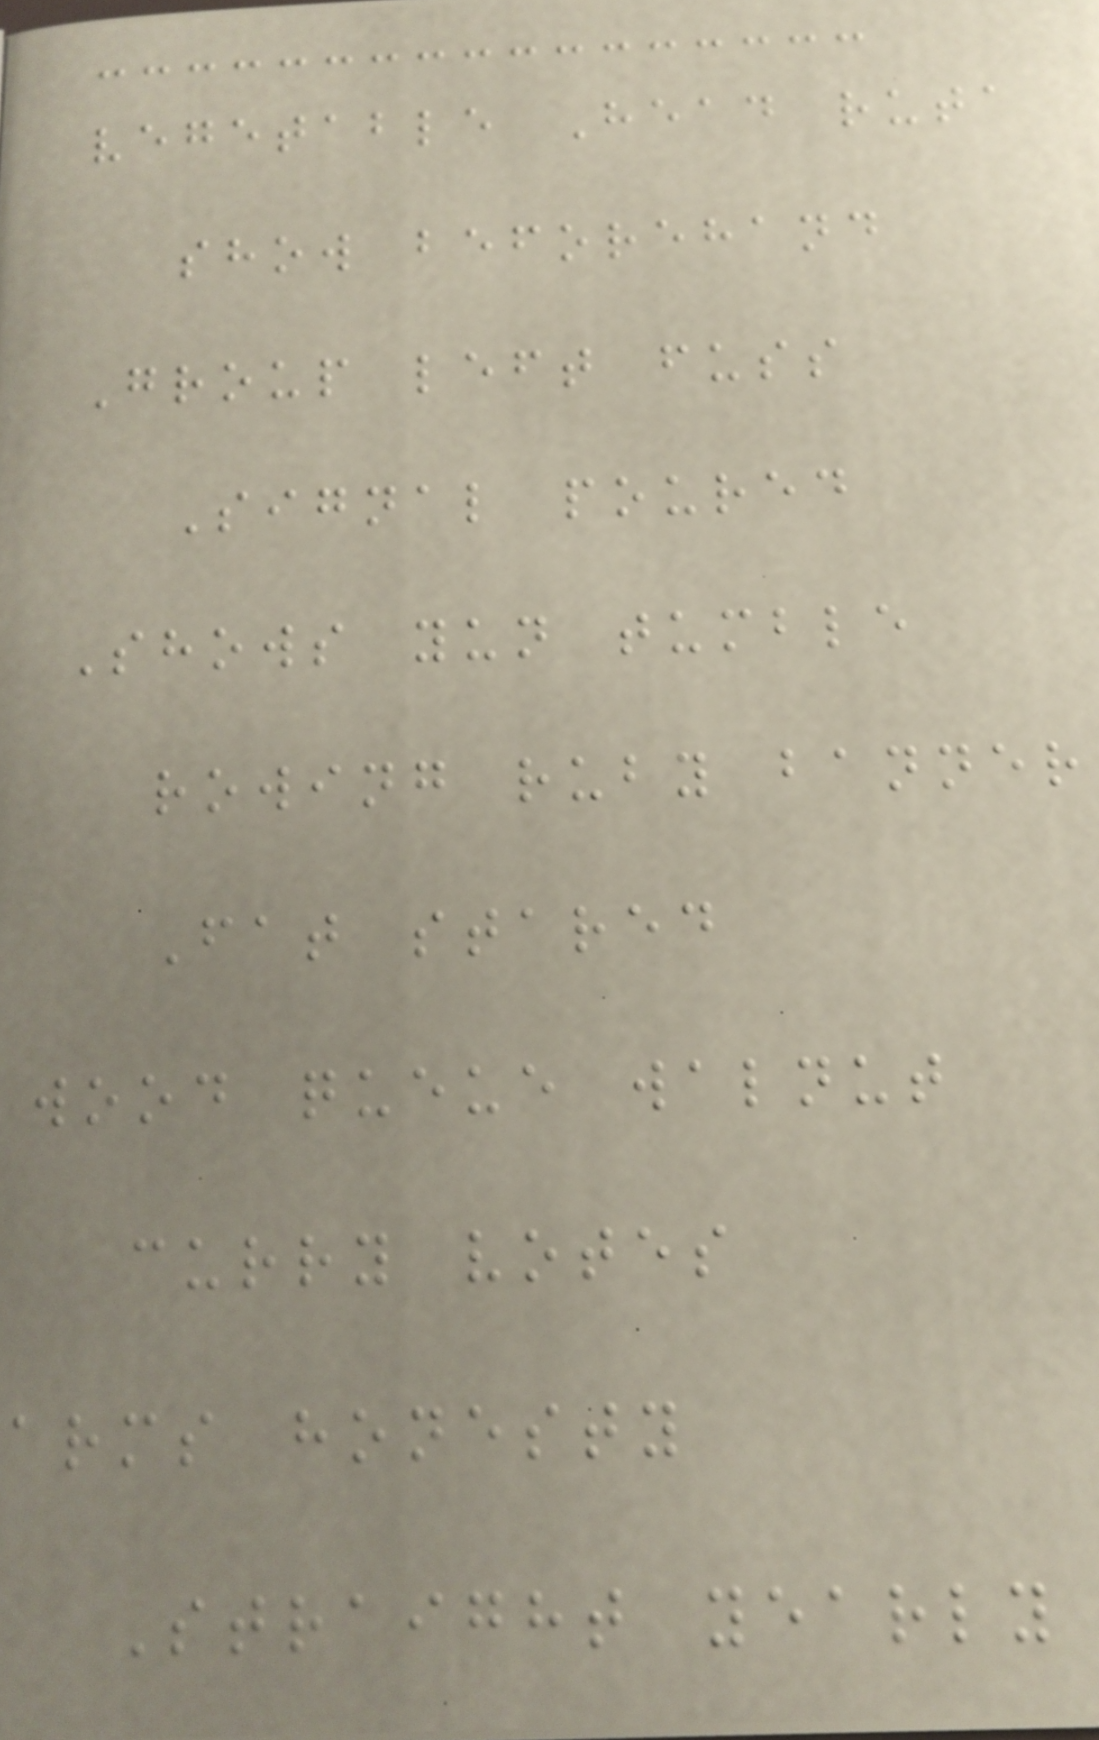vegetable Head ruta
show beforehand
Group left fuss
Signal poured
Shows yun tumble
rowing ruby banner
Fat stared
wood queue walnut
curry votes
arms honesty
Straight yearly
